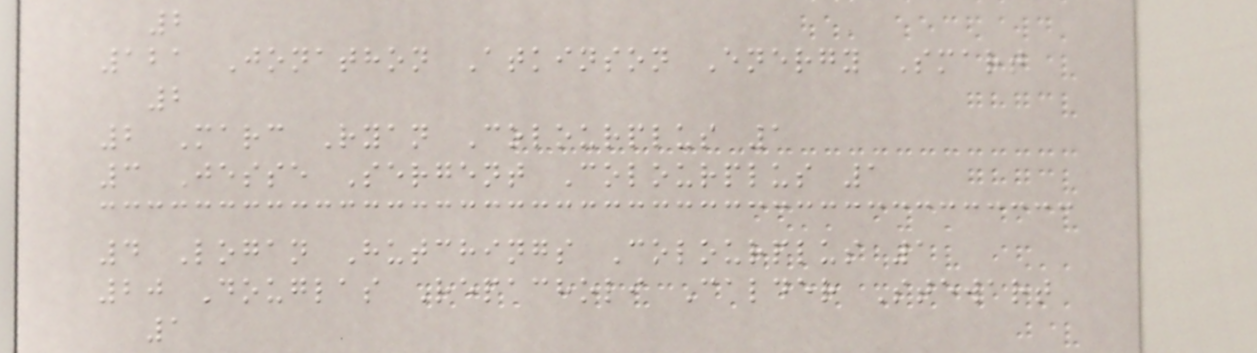2
121 Jonathon Atkinson Energy Smart
2
2 Marc Ryan Colourplus 1
3 Jesse Sergent Colourplus 1
4 Logan Hutchings Colourplus 1
20 Douglas Repacholi Calder Stewart
1
